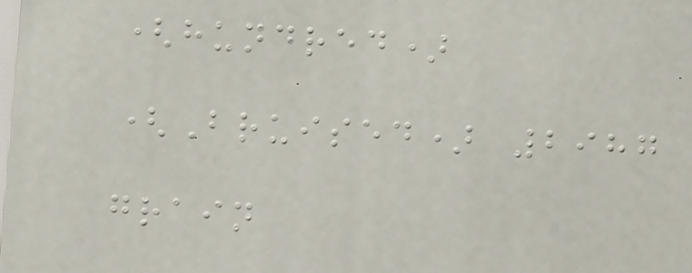(hundred)
(Bruised) 2987
grain
